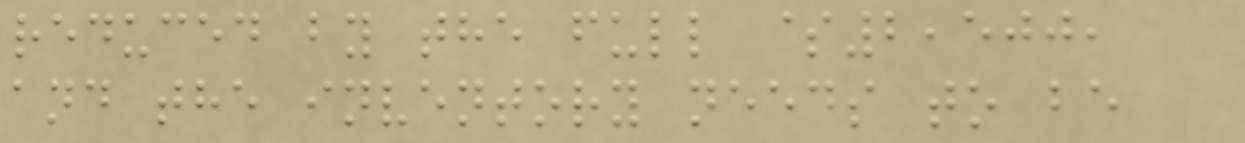reduced by the full $2,500,
and the inventory needs to be
